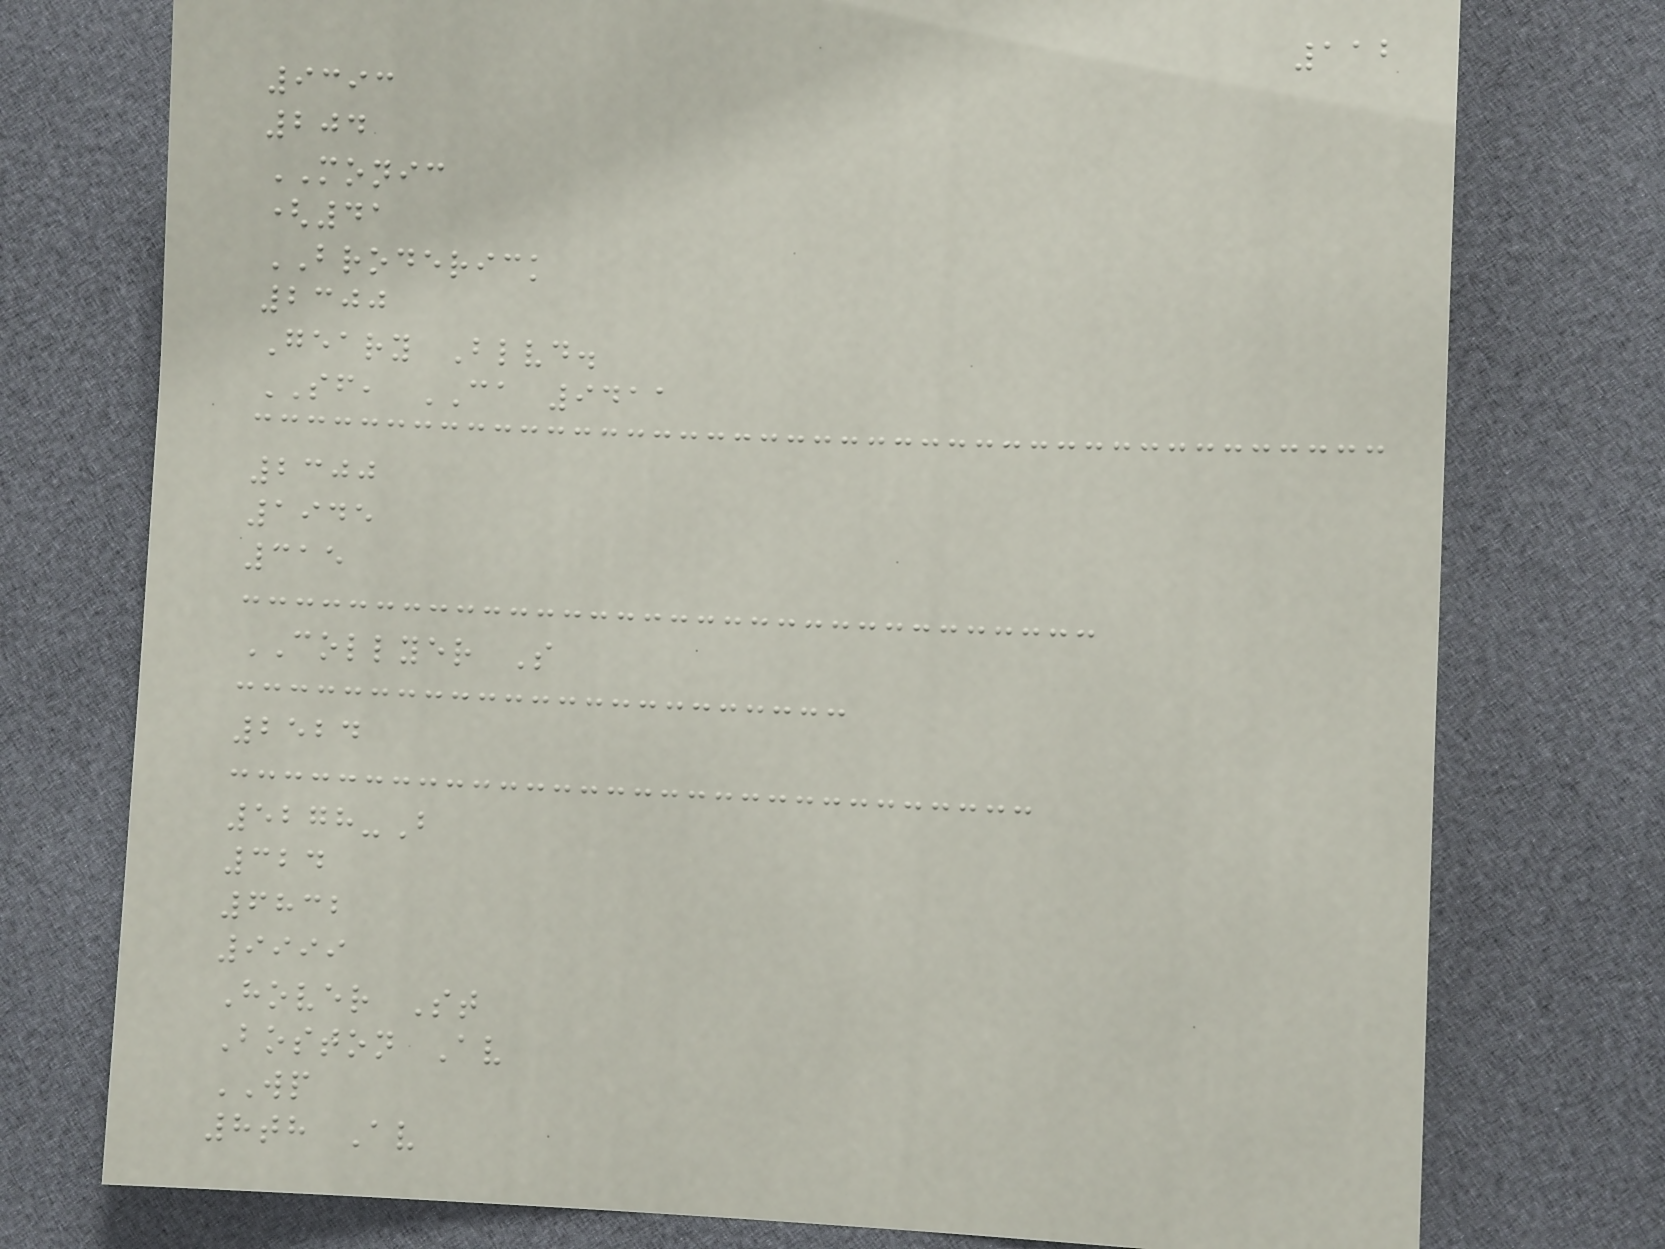112
9393
204
MONIC
(41
BRODERICK
2300
Geary Blvd.
SF, CA 9411
2300
1945
315
COLLYER S
2524
5278-B
324
6832
9999
Hover St
Boston Av
WP
8th Av
